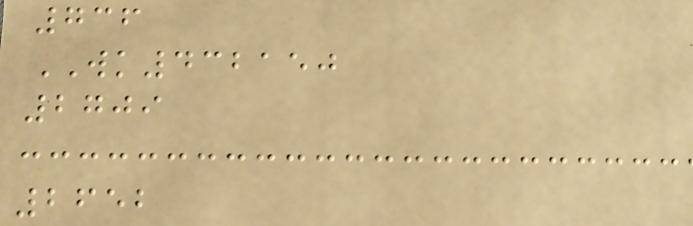736
WK432150
2709
2652
